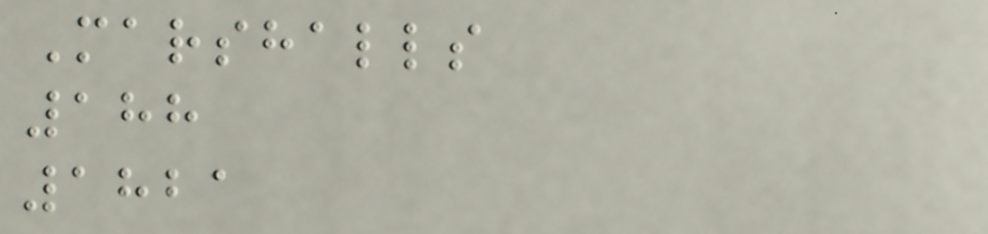Marshalls
188
1821
